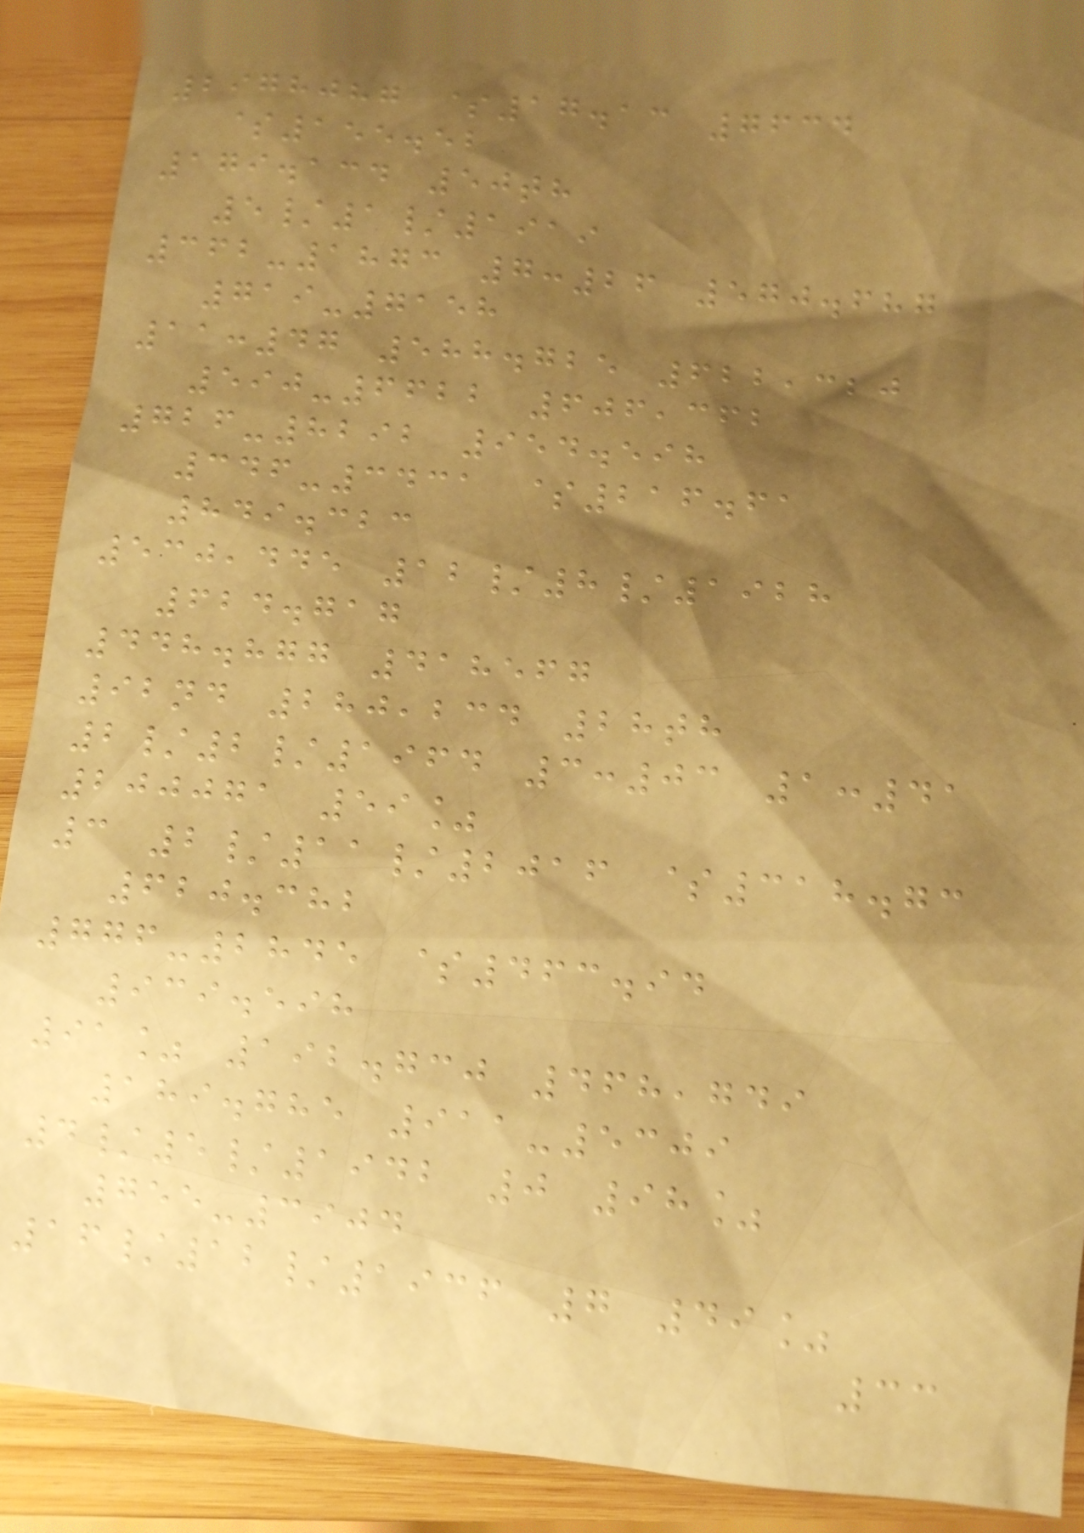2978087 $17.13 7634
$155.52
179.134 50th
5/1/1919
362-1873 7:26 570.687
719-7158
11:47 588.725 622,320
590-6622 606,362
726-8292 954.598
346-3431 $216.61
849.323
530,445 12/8/1928
624.717
448.877 418567
92nd 280,234 28th
2/2/1964 3:03 1:41
200071 59%
3 2/11/2016 $318.73
620.382
776-2845 $463.94
939.598
91% 192.730 468,749
189.785 911-5309
4/5/1942 0 98%
755-3904
16/12/1936 7 49%
33
